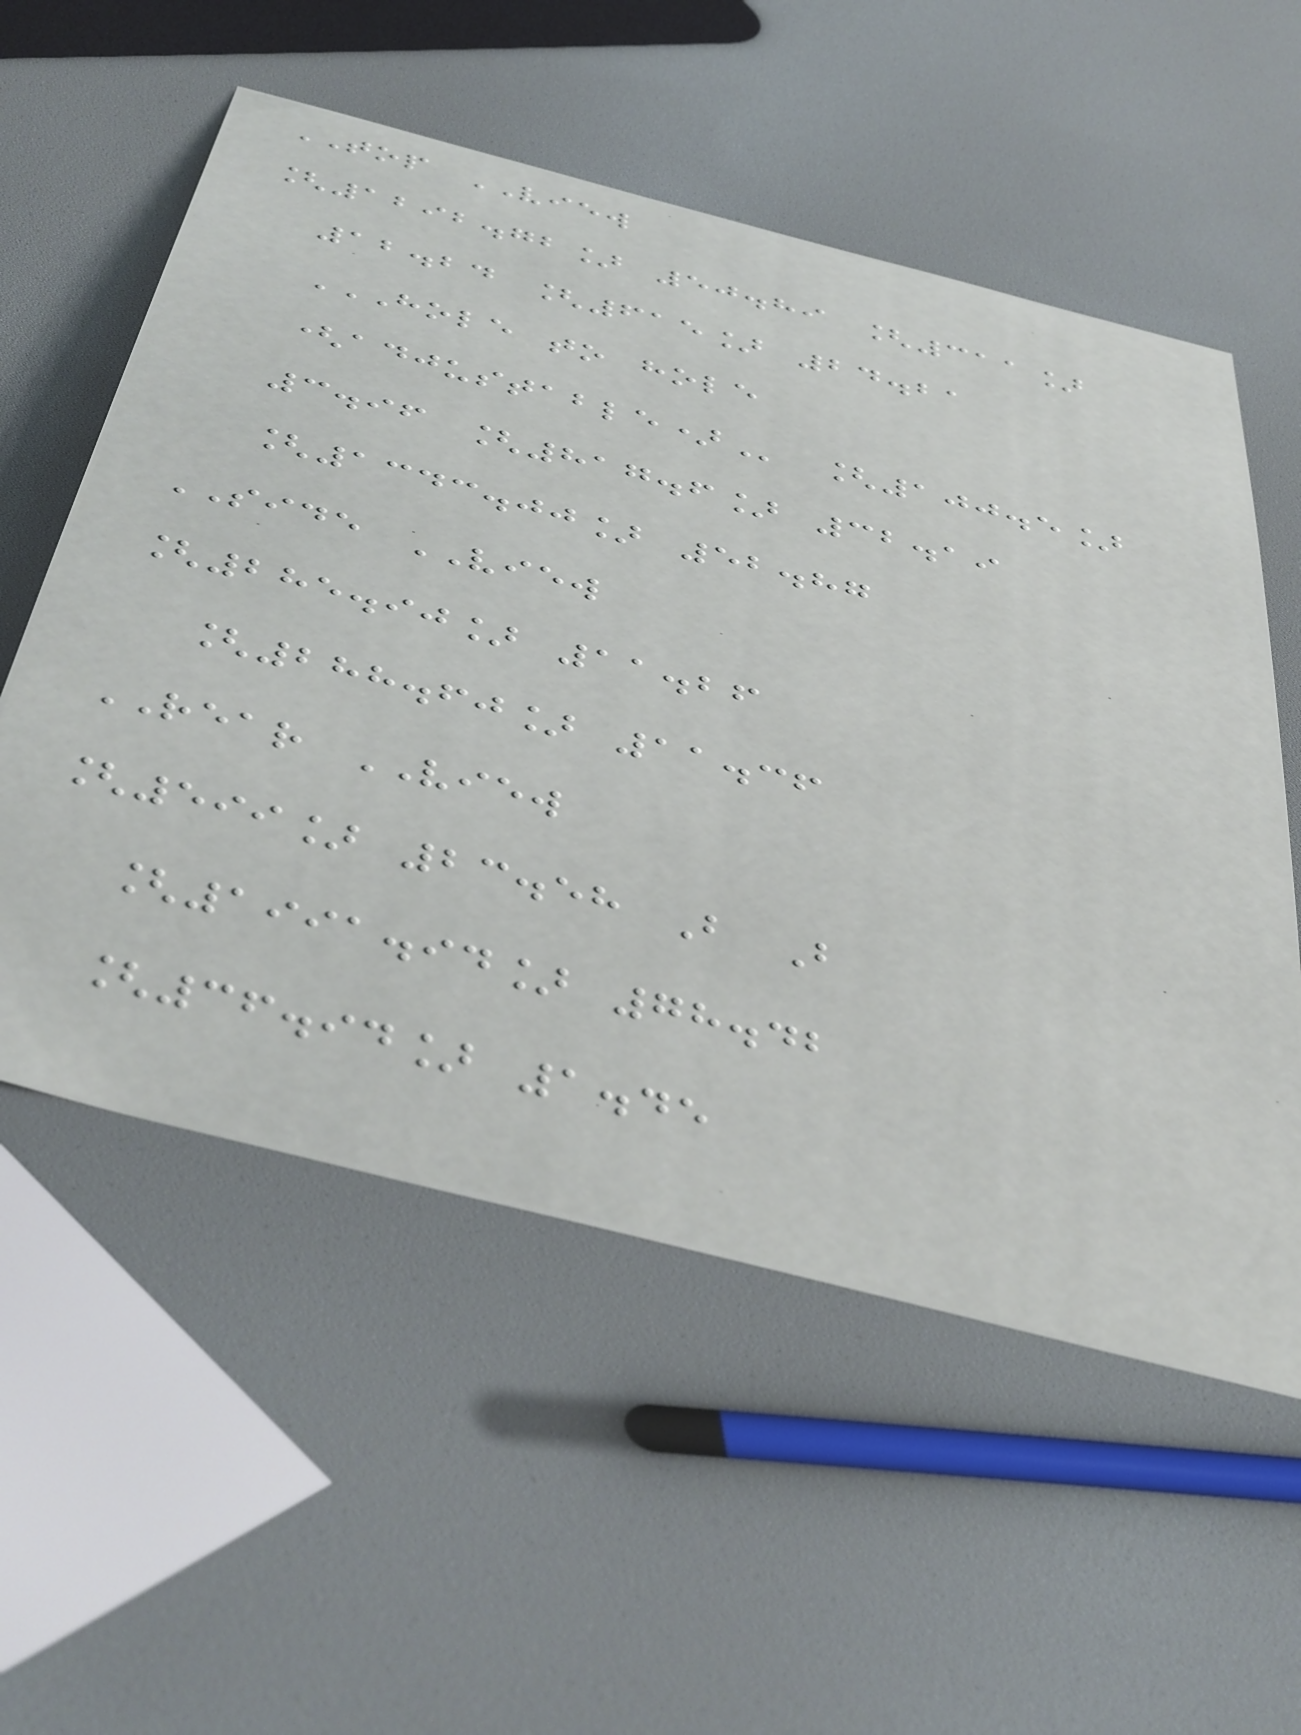TOP VIEW
[1292.72] 50.89 [311]
12.24 [615] 24.21
HOLE TO HOLE
(ADJUSTABLE) [100.5]
3.96 [817.6] 32.19
[1343.00] 52.87
SIDE VIEW
[285.90] 11.26
[288.60] 11.36
REAR VIEW
[599] 23.58 B B
[1991.94] 78.42
[36.94] 1.45
